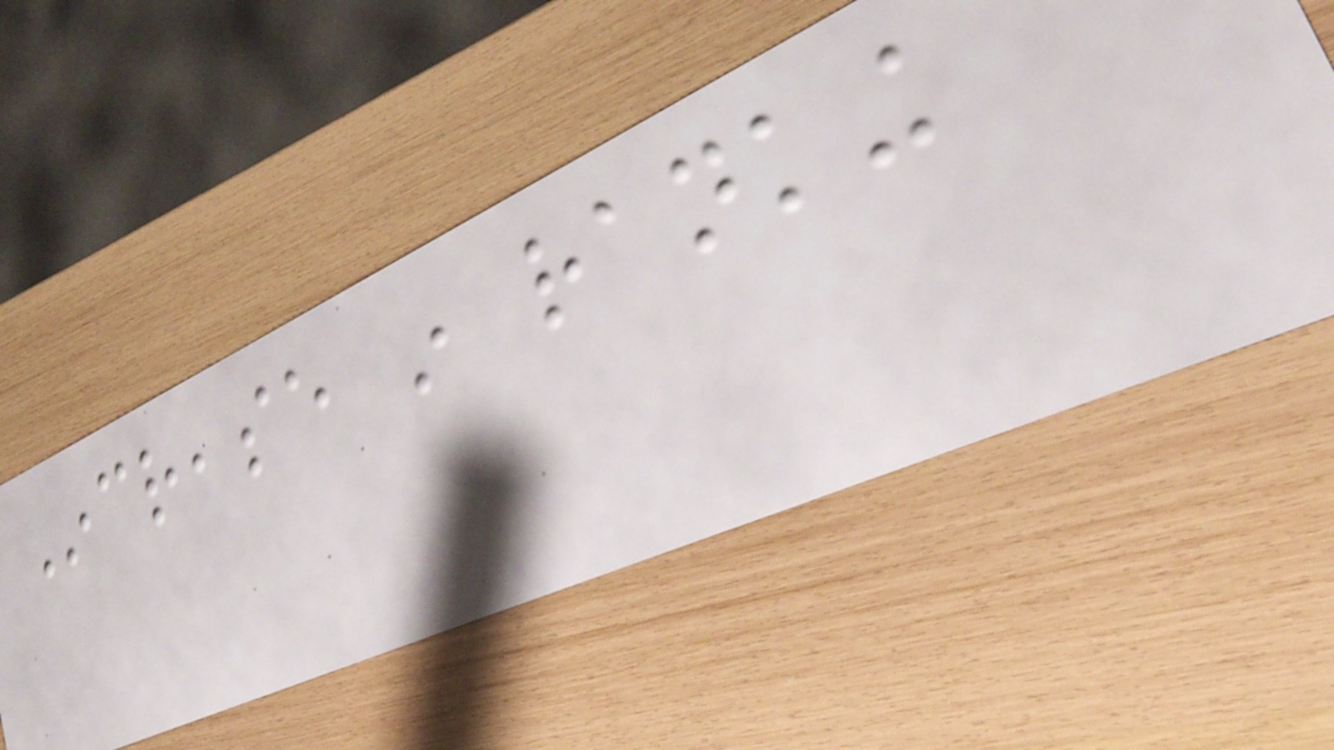Increase in ranking
